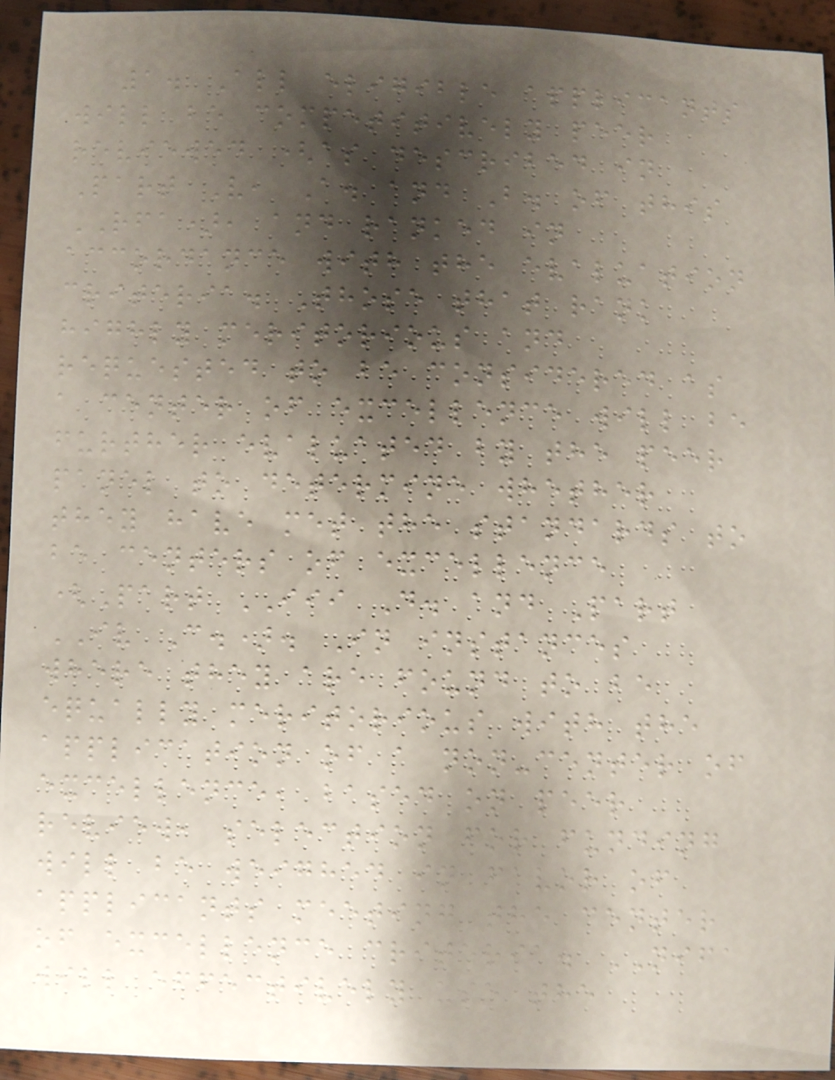1. All eligible applicants
will be competitively peer
reviewed (as described in
Part V, A. and B. of this
RFA), and ranked in
accordance with the evaluation
criteria. Those that rank
highly meritorious and
requested to be considered as
a center of excellence will be
further evaluated by the peer
panel to determine whether
they have met the standards to
be centers of excellence
(Part III D. and Part
IV C.). In instances
where they are found to be
equally meritorious with the
application of a non-center of
excellence, based on peer
review, selection for funding
will be weighed in favor of
applicants meeting the center
of excellence criteria. NIFA
will effectively use the
